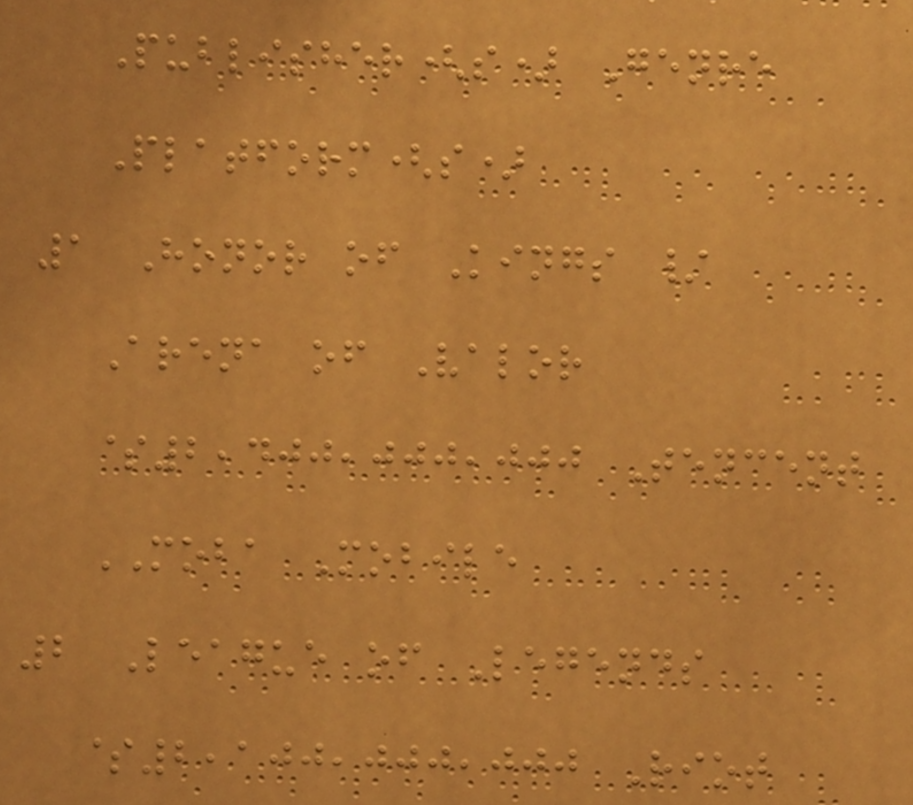Publisher(s) Genre
Platform(s)
1 Honor of Kings /
Arena of Valor
$2,400,000,000 Tencent
MOBA Mobile
2 League of Legends
$2,100,000,000 Riot
